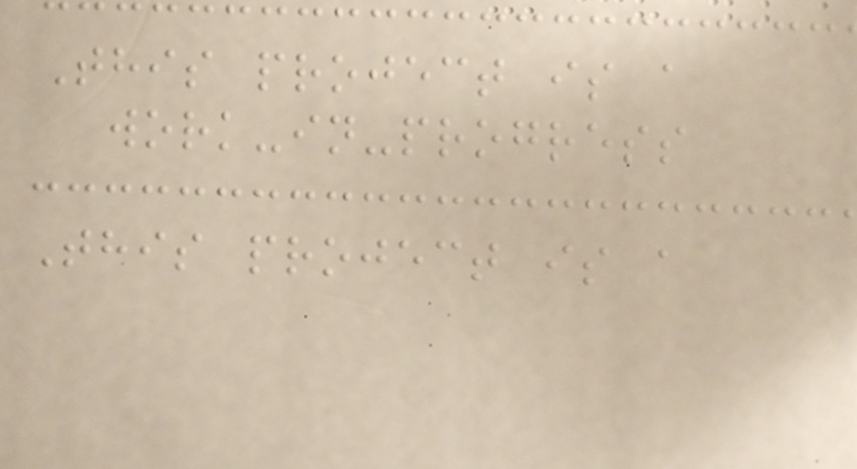This project is a
work-in-progress
This project is a
